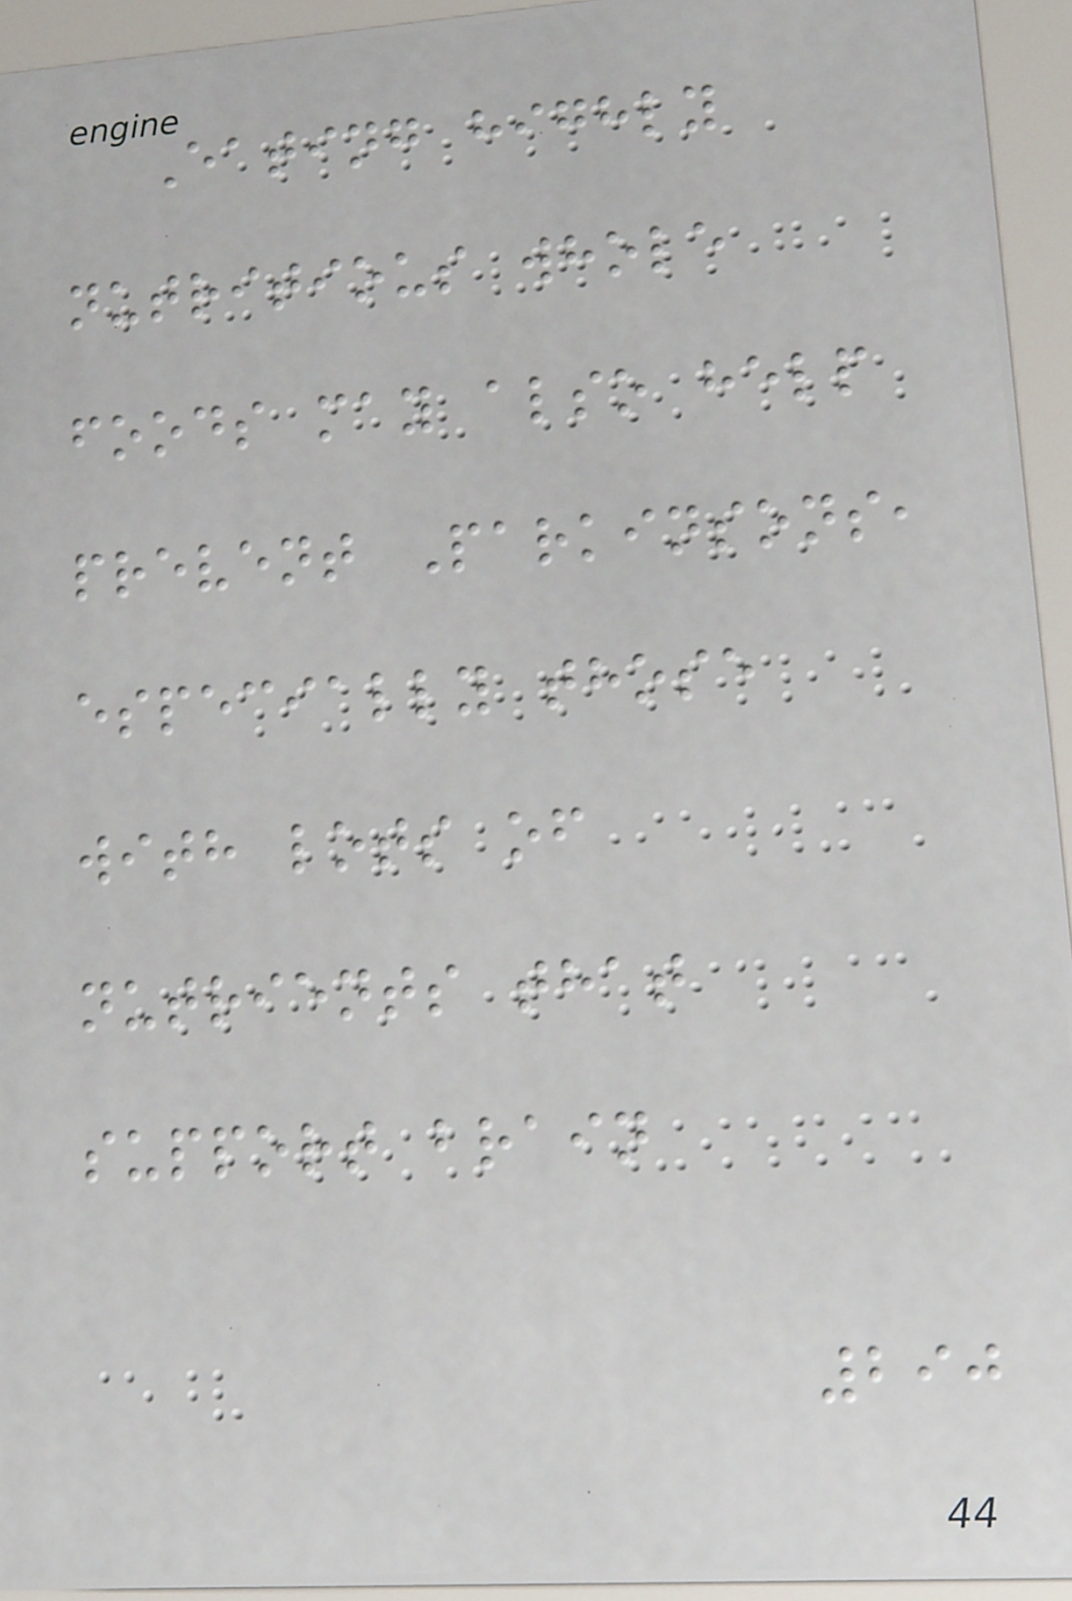Eating highly
nutritious whole
foods may also help
prevent Parkinsons,
especially those
with lots of
nutrients that
support brain
290
